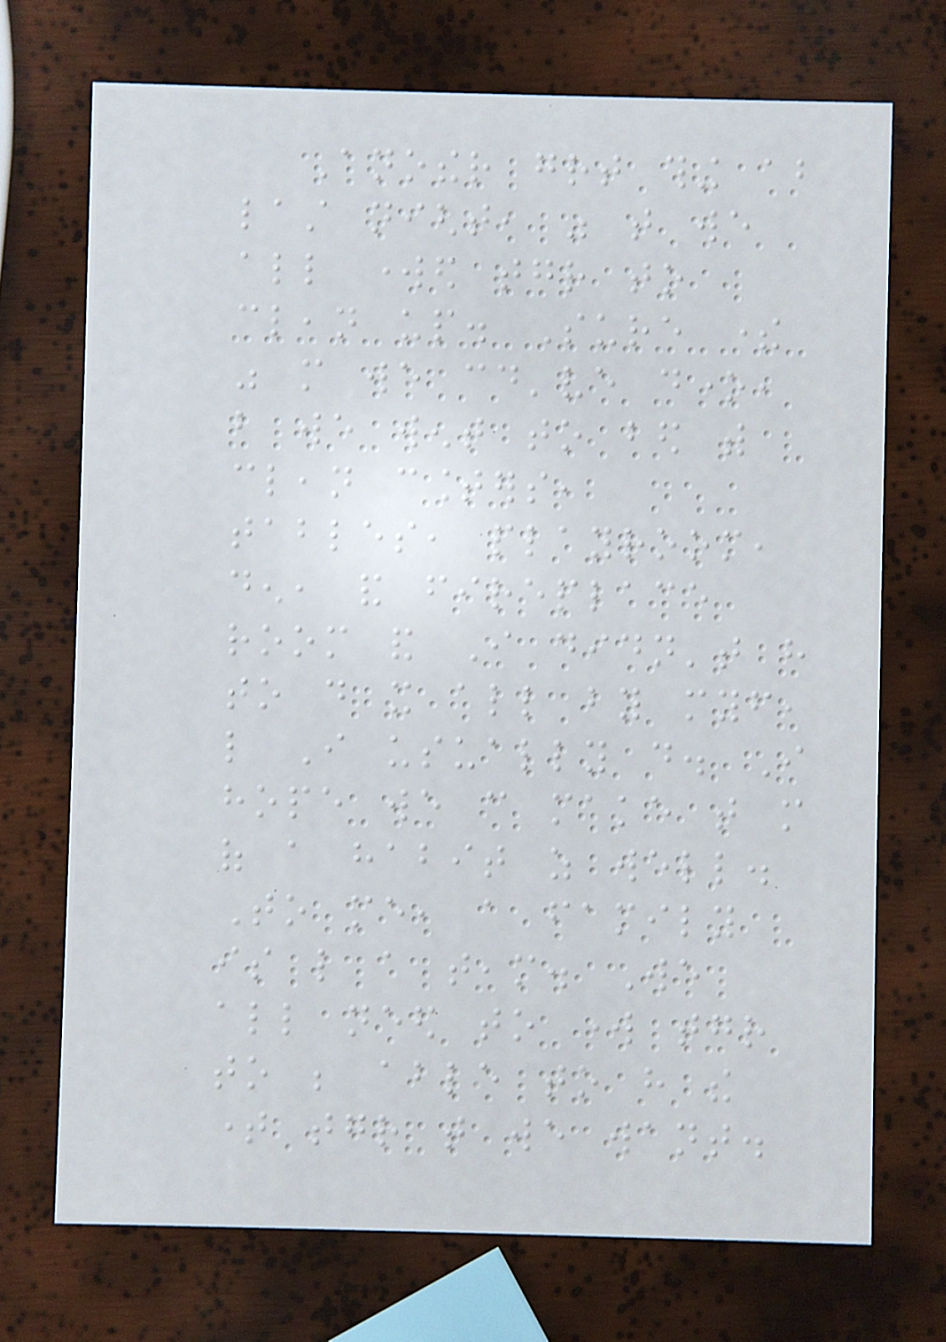Another great thing about
last night, was that we
all worked together to
clean up. Sure there
was more we could've done,
but we went to bed with
clean counters,
tables, playroom,
den, and fireplace
room and I didn't have
to do it all by myself,
like I usually do. I
hope we can make that more
of a habit as well.
To me, a family
is like a team. We
all need to work together
to be able to have the
time together that we want.
